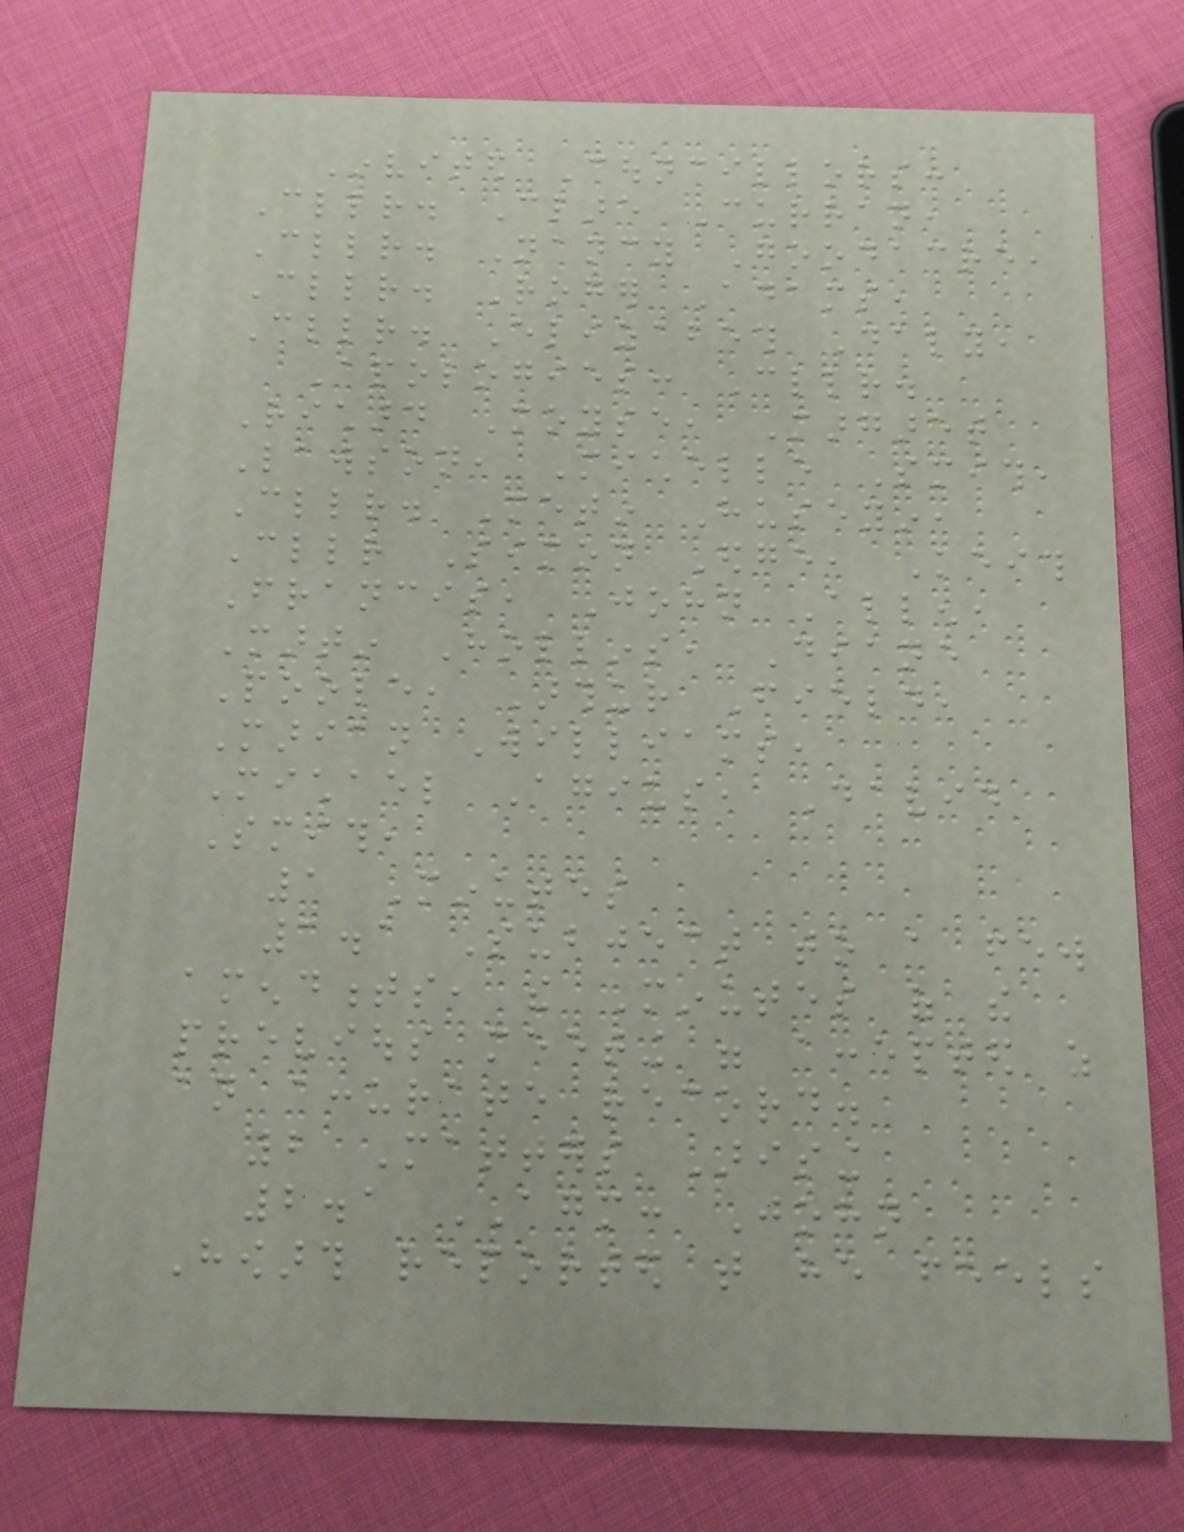Invited Councillors:
Cllr. Clare Curran,
Cllr. Nancy Goodacre,
Cllr. Roger Adams,
Cllr. Elizabeth Daly,
Apologies: Cllr.
Richard Moyse, Margaret
Lawson, Michelle Smith,
Cllr. Metin Huseyin,
Cllr Simon Edge, Keith
Francis, John Allen,
Martin Hollins, Diane
Poole, Arthur Field,
Marian Williams,
Michael Agius, David
Smith,
1 Minutes
1.1 Subject to a few
amendments, the Minutes of the
previous meeting were accepted as
an accurate record.
2 Matters Arising
2.1 AGM: John
Howarth reported that he feels
